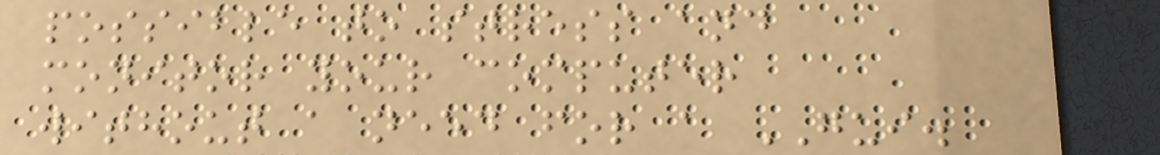possible to stress and
monitor your computer
without a need for a GUI.
